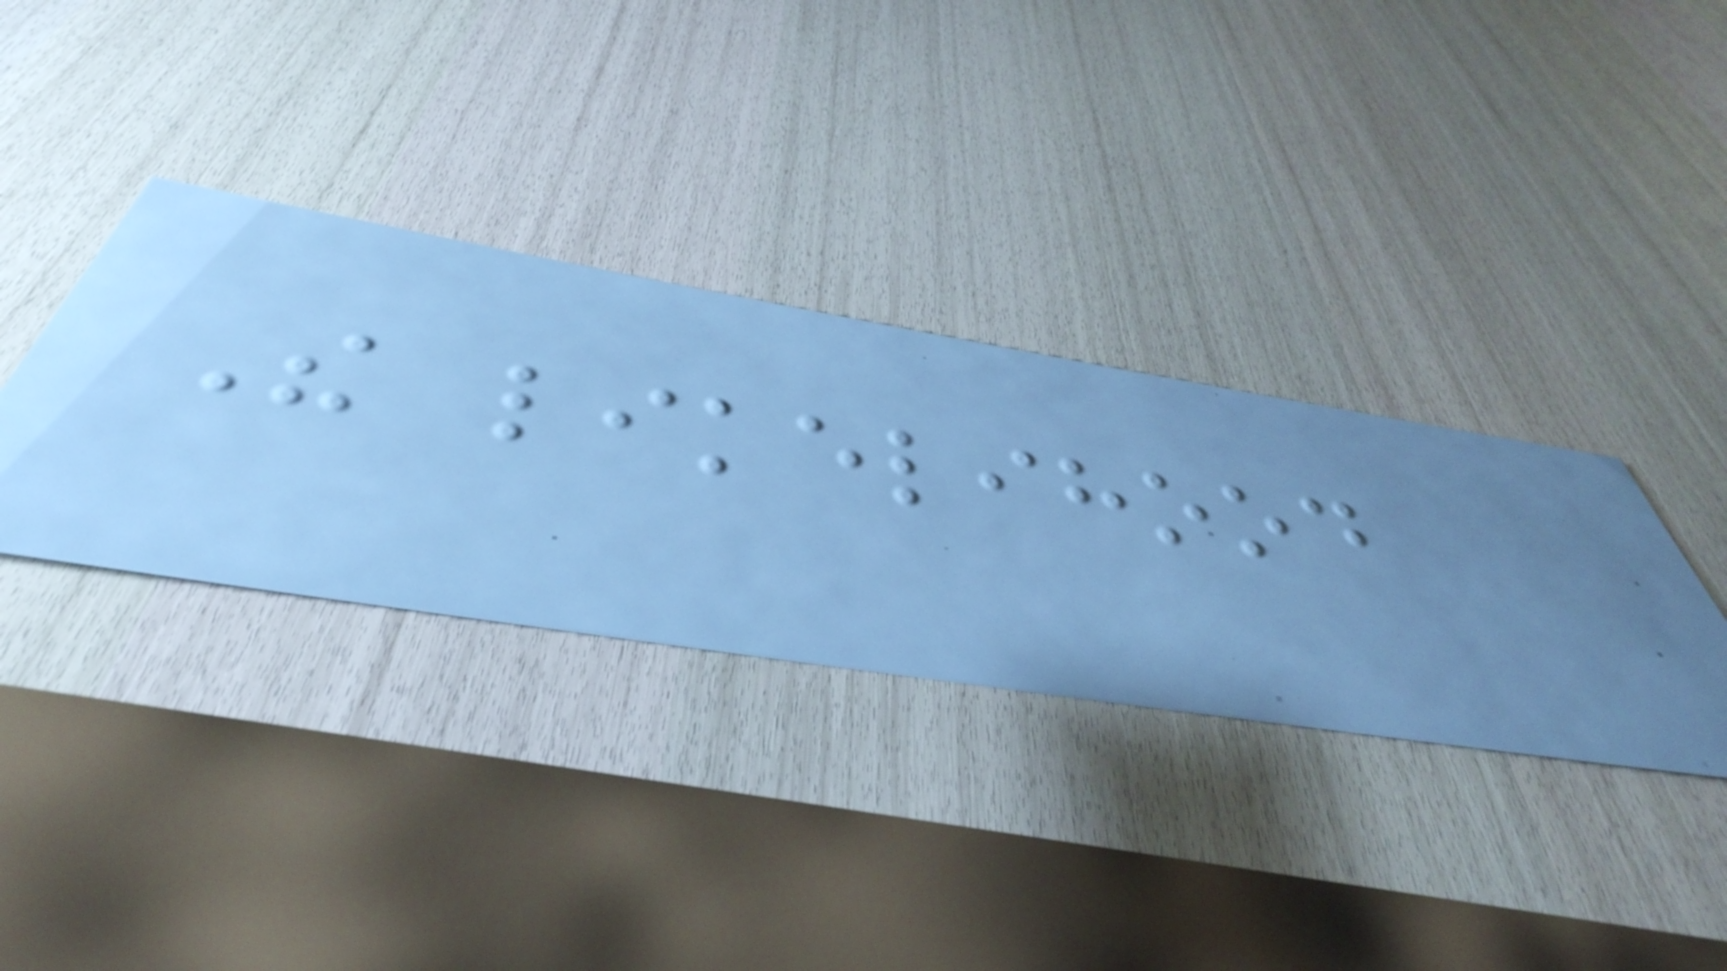The likelihood
